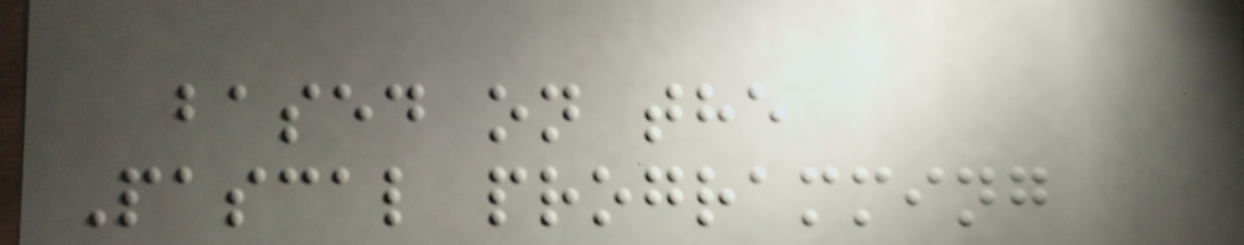based on the
Pascal programming
